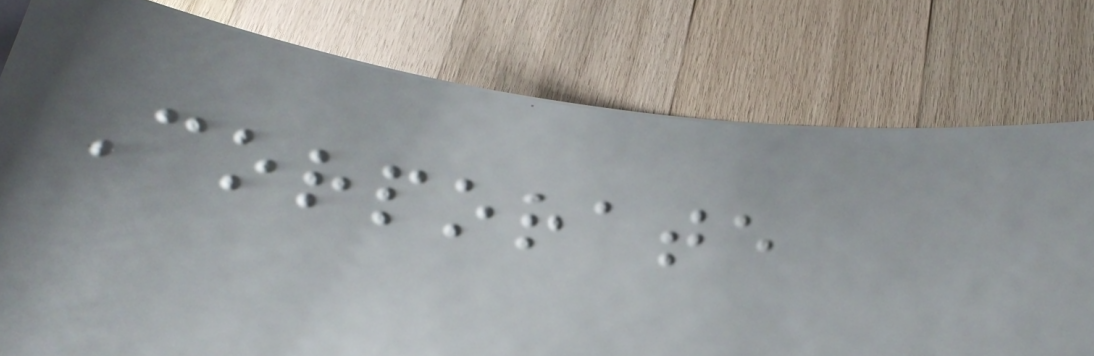Corporate
